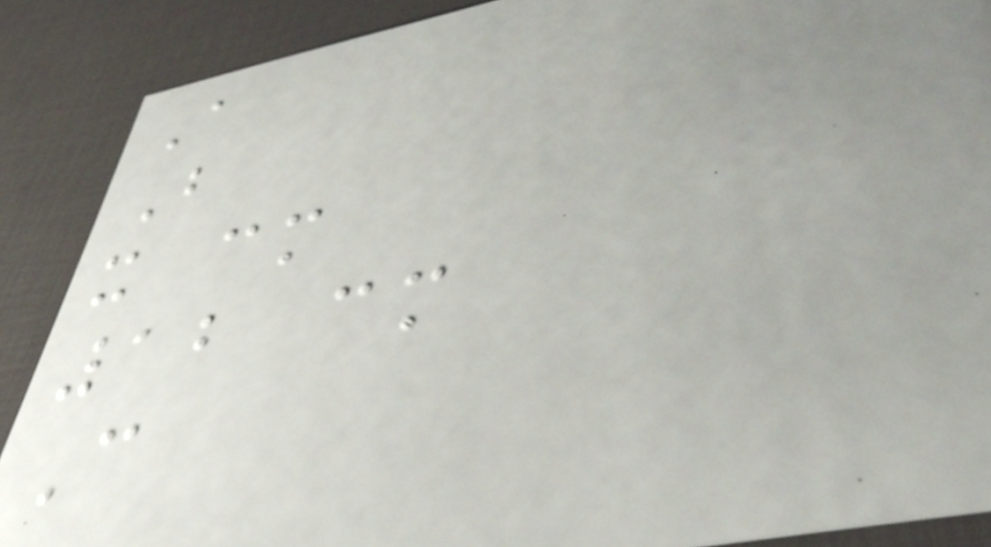A
B
x cm
12 cm
C
